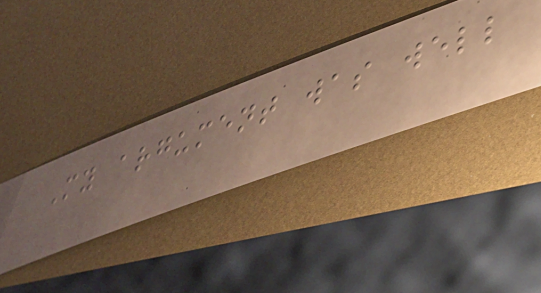My argument was well
